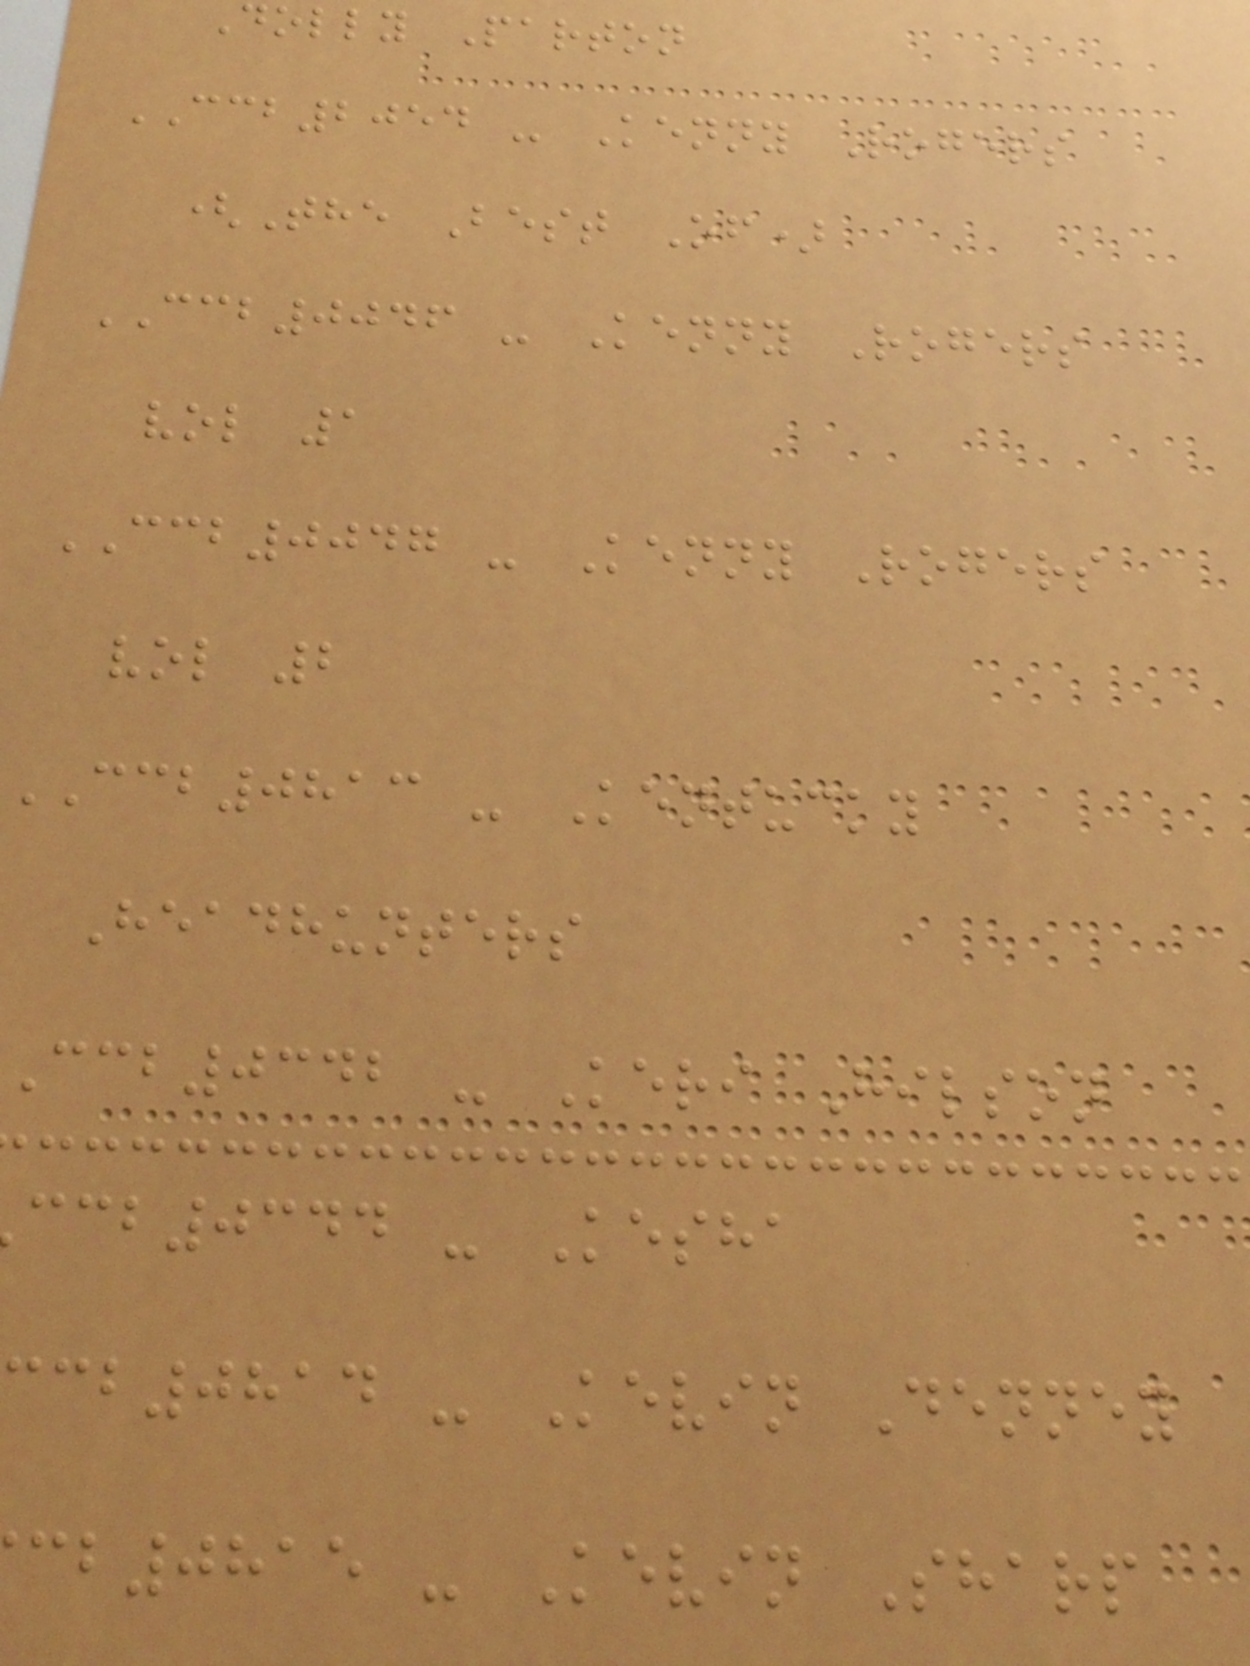dolly Parton
CCB2054 - Kenny Rogers
(The Best Of)
CCB0046 - Kenny Rogers
vol 1
CCB0047 - Kenny Rogers
vol 2
CCB0813 - Kentucky
Headhunters
ccb0342 - Keri Hilson
ccb0344 - Kesha
cb0814 - Kevin Denney
cb0815 - Kevin Sharp
